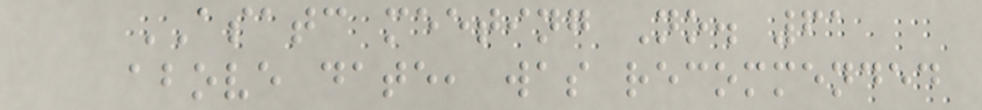ASATC meeting No. 61
above date, was recommended
